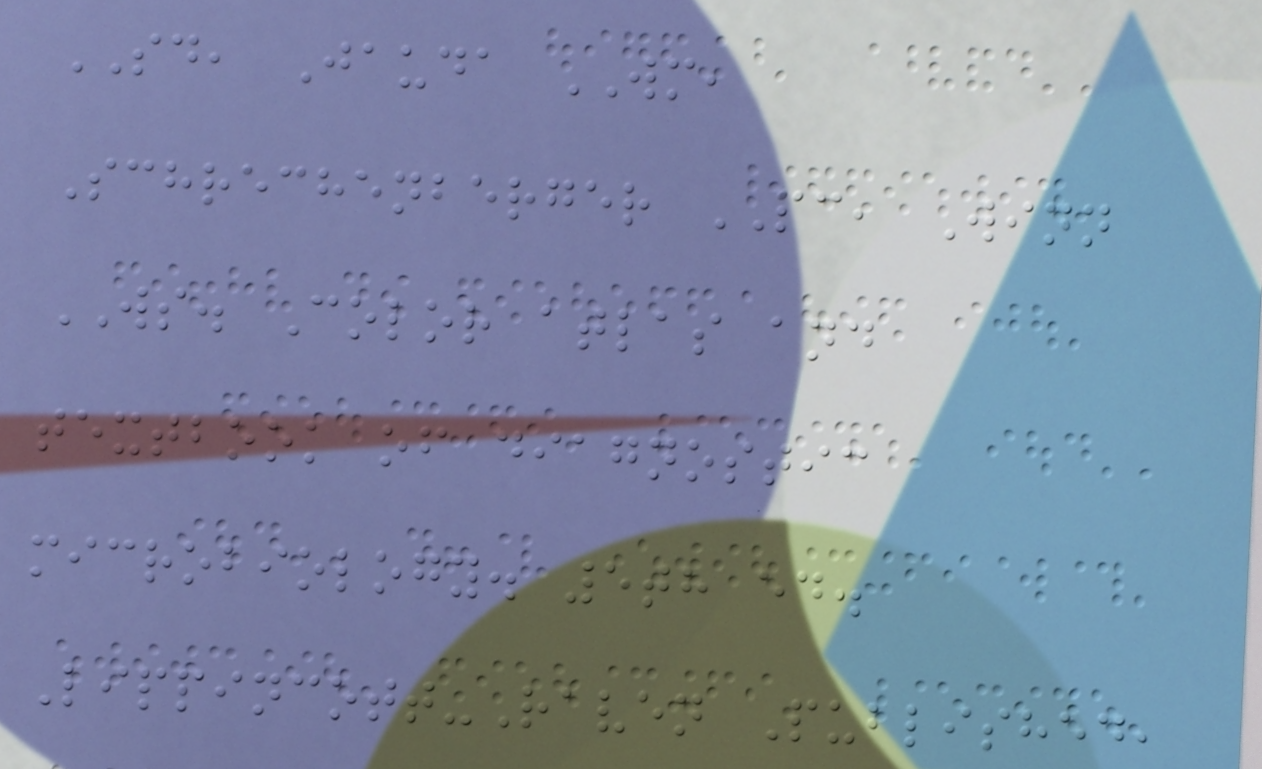SD, Jauda WM,
Schrechenberger PC, Winn
WS. Color atlas and
textbook of diagnostic
microbiology. 5th ed.
Lippincott-Raven Published,
